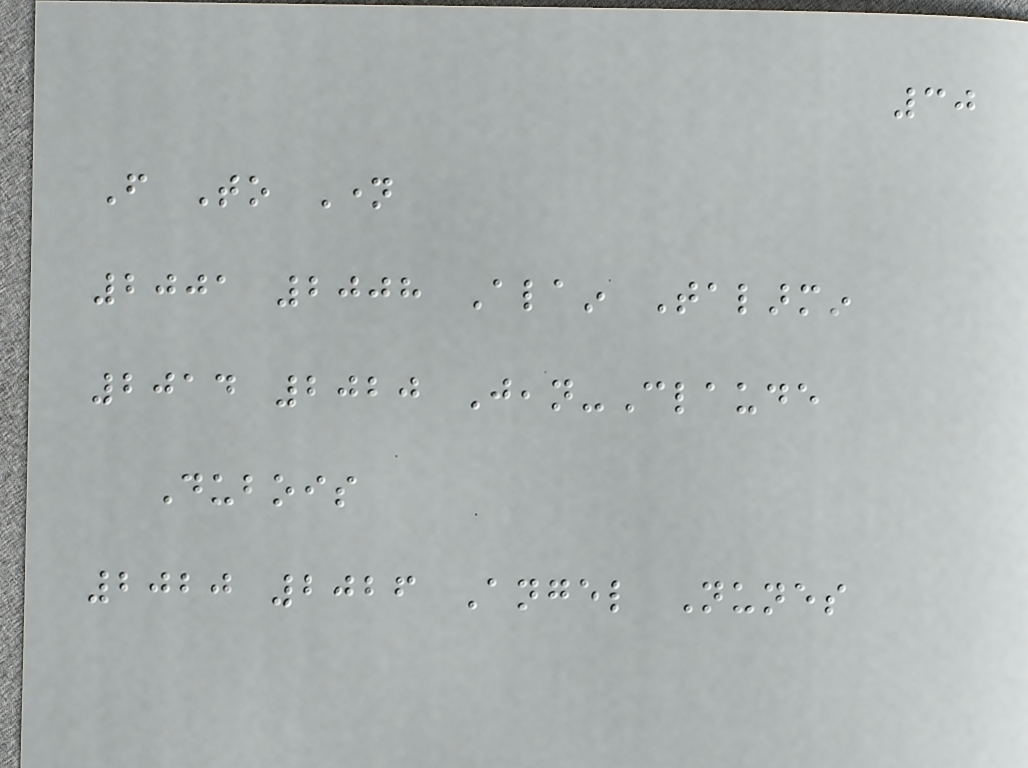30
From To Name
2001 2008 Alain Talarmin
2014 2020 Jean-Claude
Dubois
2020 2026 Angel Nunes
